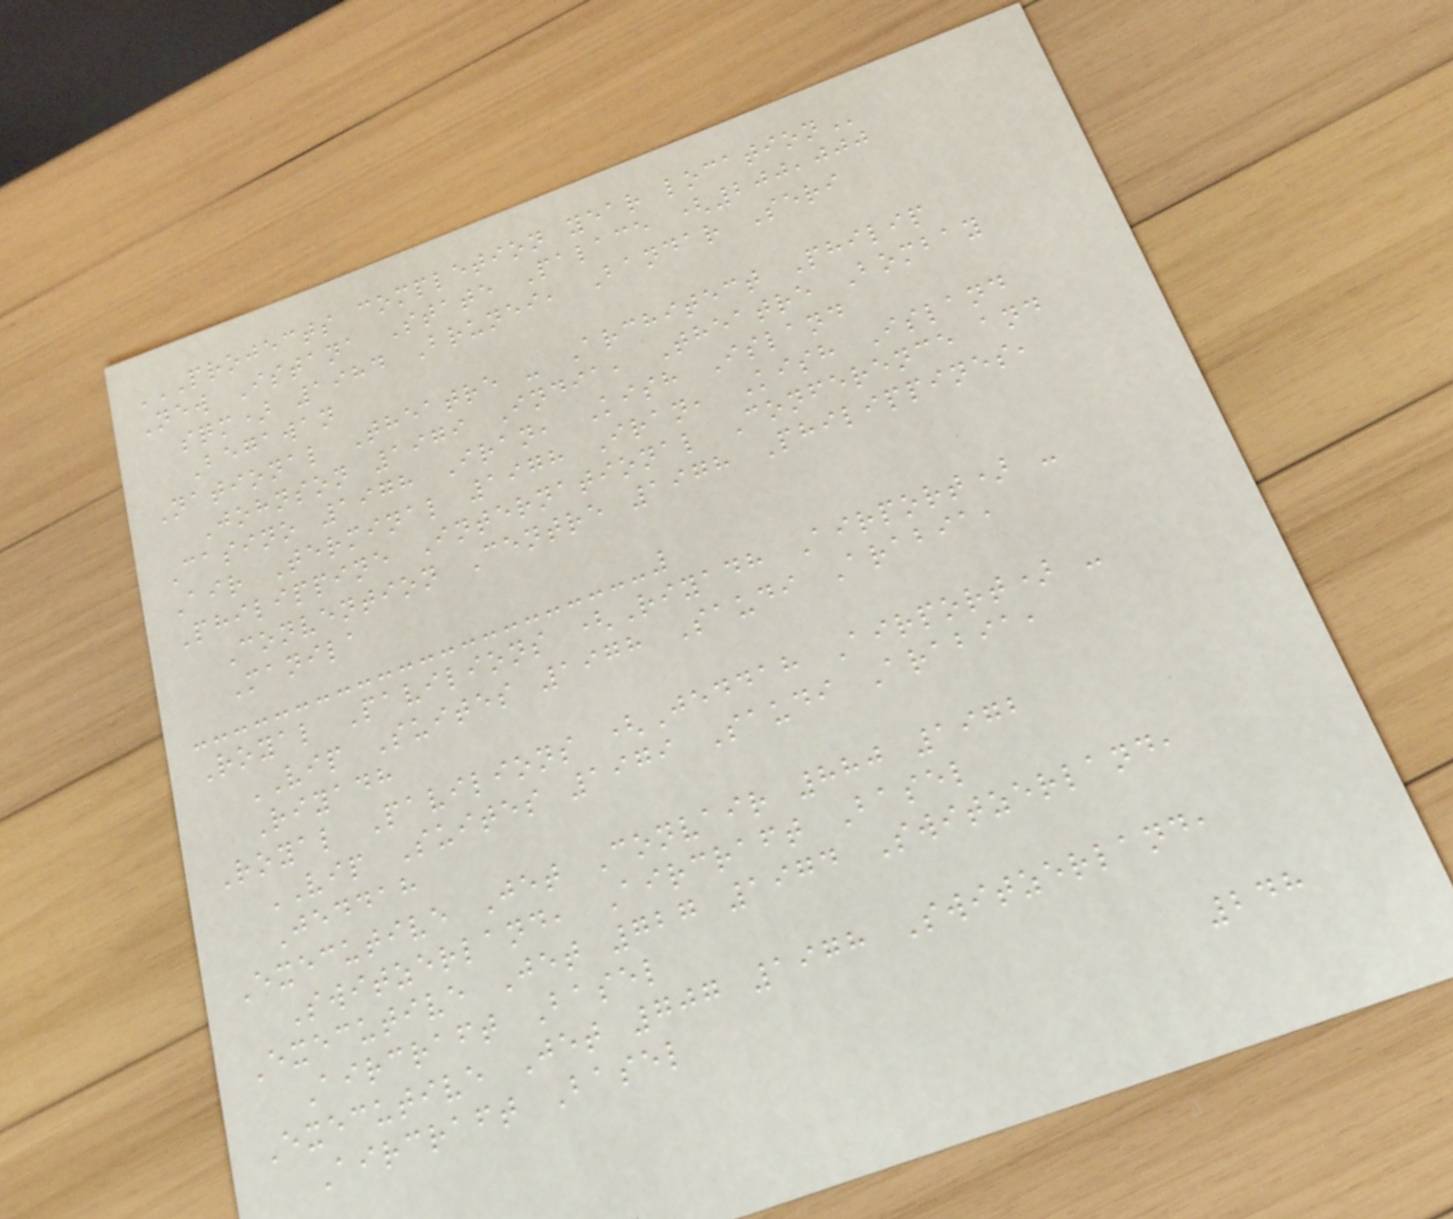PROJECTS COMPLETION YEAR LOCATION
New Istana State Palace (200,000
sqm) 1984 Brunei, Bandar Seri
Begawan
National Theatre - Architect Philip
Johnson 1979 India, Theatre Bombay
Casino 1978 Iran, Kish Island
Air Terminal 1978 Iran, Kish Island
Philippine International Conference and
Convention Centre 1978 Philippines,
Manila
Royal Pavilions (Riyadh Airport) -
VIP Suites 1978 Saudi Arabia,
Riyadh
Royal Pavilions (Jeddah Airport) -
VIP Suites 1979 Saudi Arabia,
Jeddah
Executive Jet Convair 880 1972
Switzerland, Aircraft Basel
Executive Jet 727 1974 Switzerland,
Aircraft Basel
Executive Jet 707 1978 Switzerland,
Aircraft Basel
248
